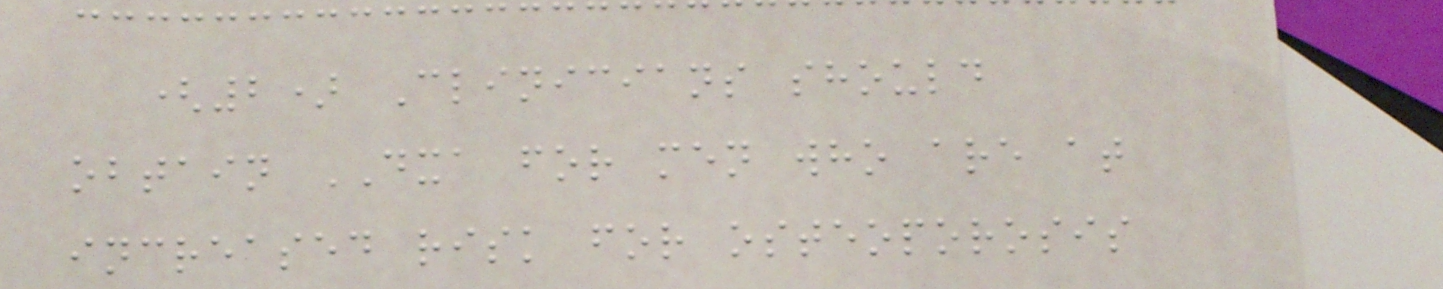(2) Clinicians should
obtain DXA for men who are at
increased risk for osteoporosis
